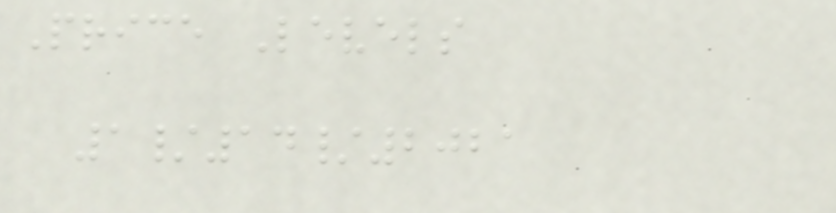Price Levels
1/14/2021
